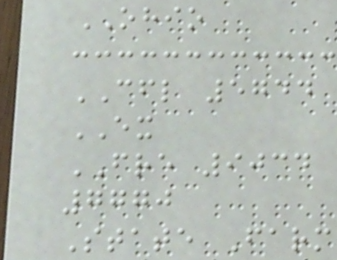OHIO
CFL 5744
EX
FRE 9034
7770
State Farm
